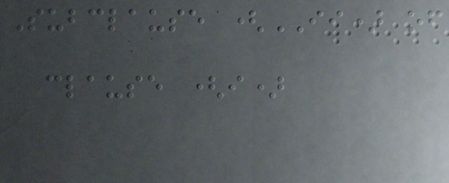Subclause (II) of
clause (i)
